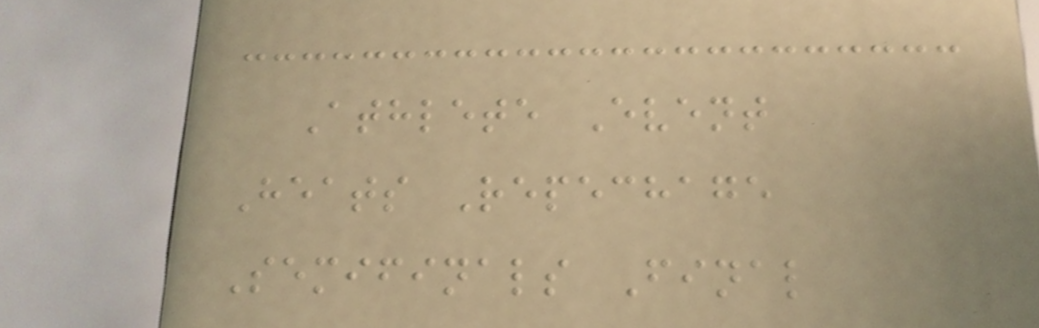Athlete Event
Heats Repechage
Semifinals Final
